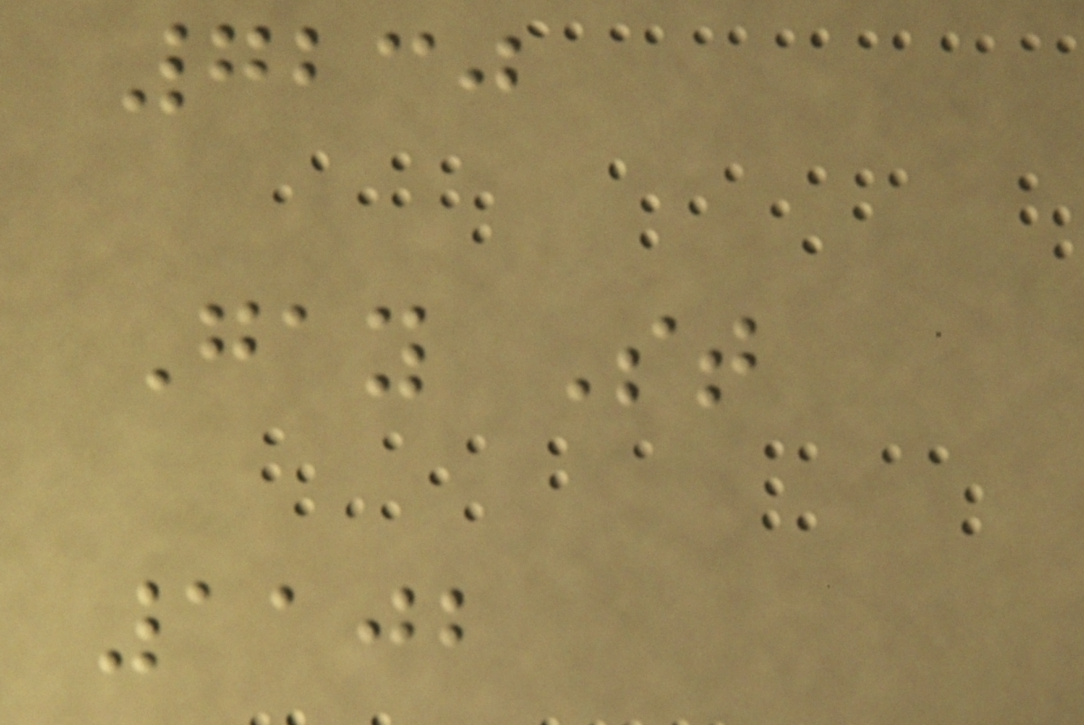7230
Gay St
1102
